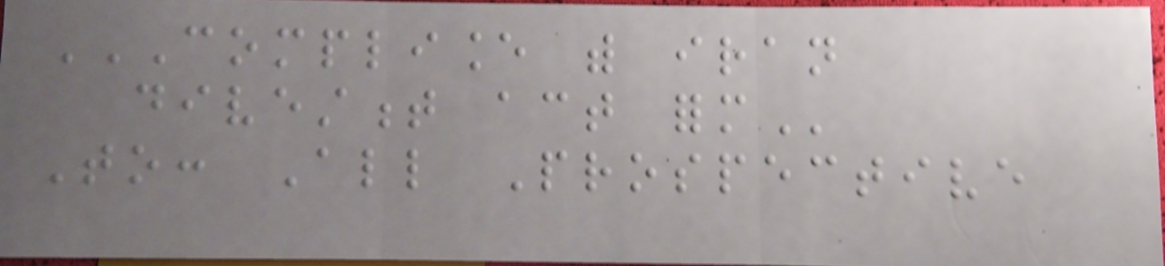COMPLIANCE WITH IRAN
DIVESTMENT ACT FORM
To: All Prospective
